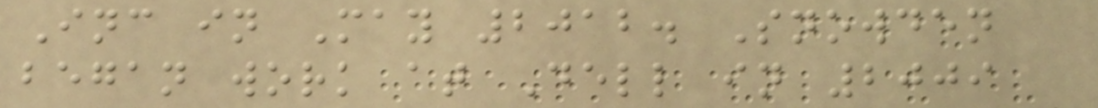Inc in May 2012. Snowden
began work at Dell in 2009
